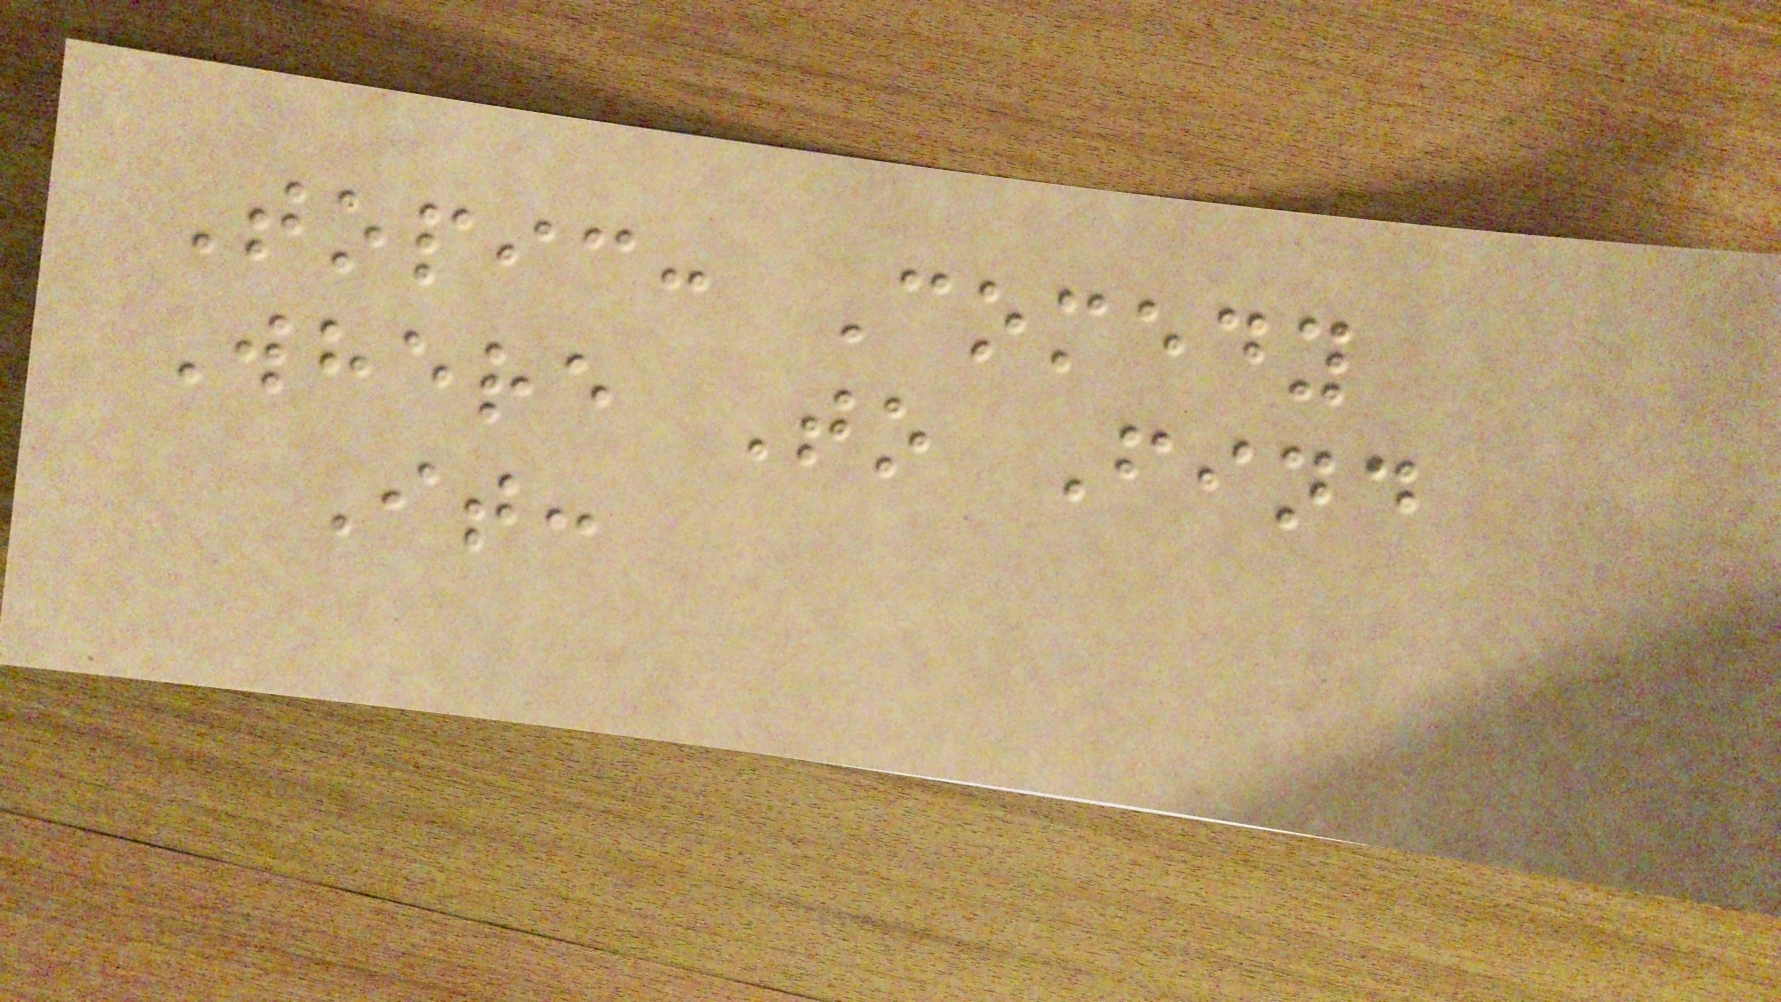Topic: Comedy
Where To Find
It:
